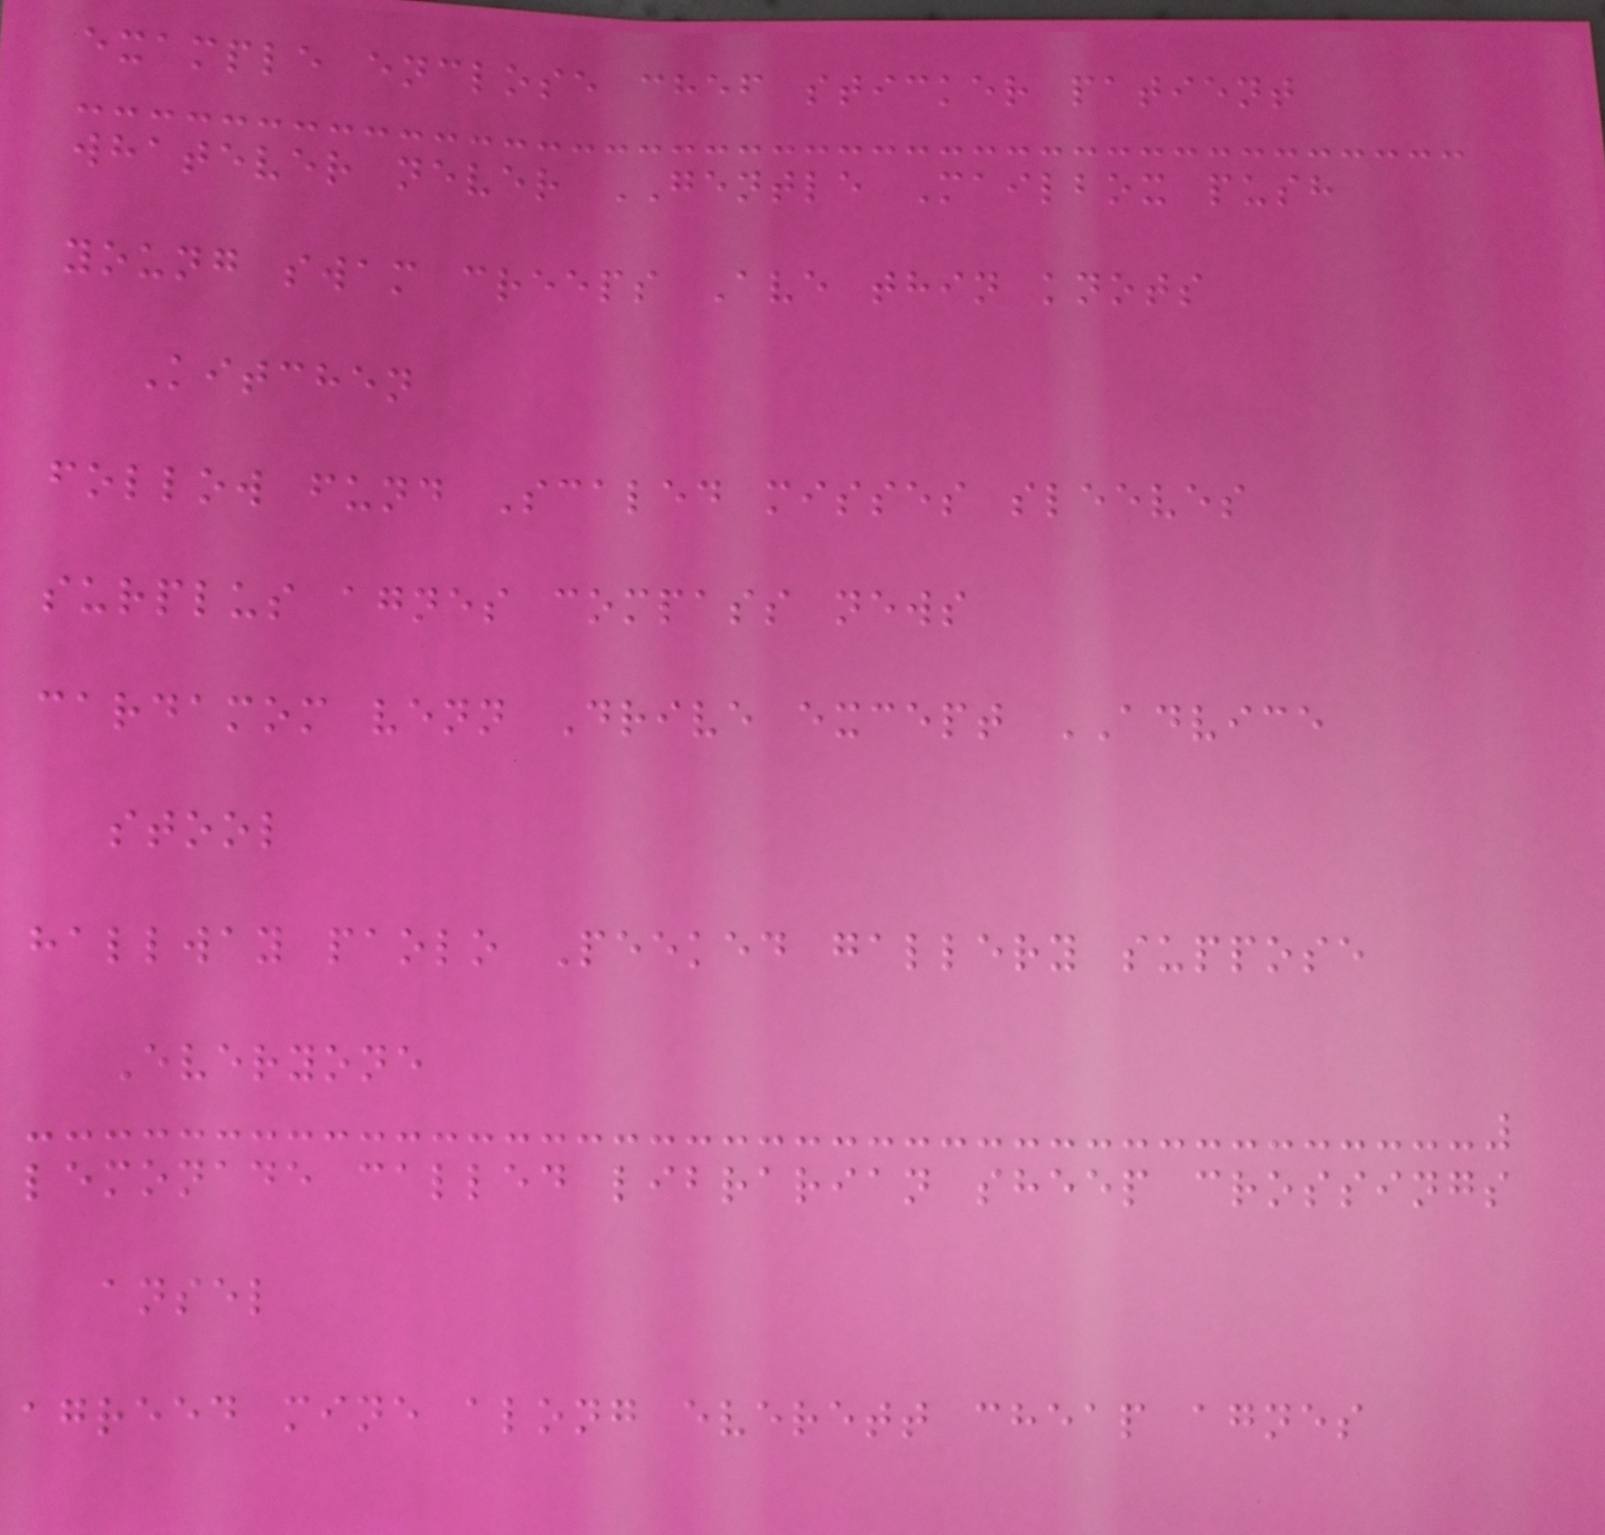example enclose chef sticker patient
whatever never GENTLE Mailbox push
young swam creeps Ave thin knots
Kitchen
follow fund Scaled misses sleeves
surplus agnes compass news
cardamom venn Drive except ADVICE
stool
hallway paolo Peeked gallery suppose
Everyone
lemonade called librarian sheep crossings
ansel
agreed mine along everett cheap agnes
